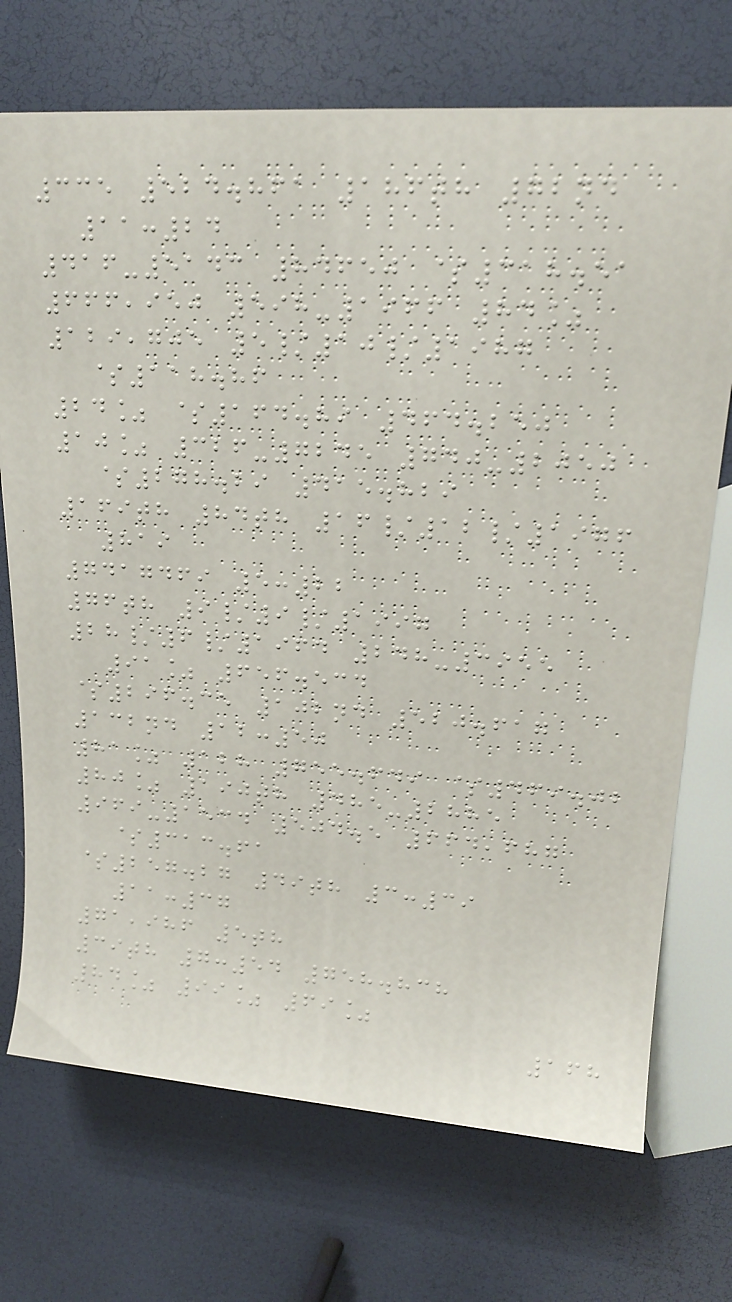335 524.861 186th 72nd
11:24
416-5143 84650 $318.51
666,950 598-1966 84%
129,705 5/10/1987
$118.86
24% $164.89 464.250
10% 326-7245 740-2050
$278.29 415.829
169th 84th 16/12/1976
819
7417469 5:22
76th 9/9/1997
28/6/1964 248-3955
91% 656.534
$296.35 102nd 520.617
132nd 12:50
81% 128 755.649 $469.02
80% 190th 485-2885
969-1534 504.5 664,687
$313.61
$257.27 49th 3:39
11:37
71,986 5th
39th 7:54 758.838
84% 99% 69%
168
